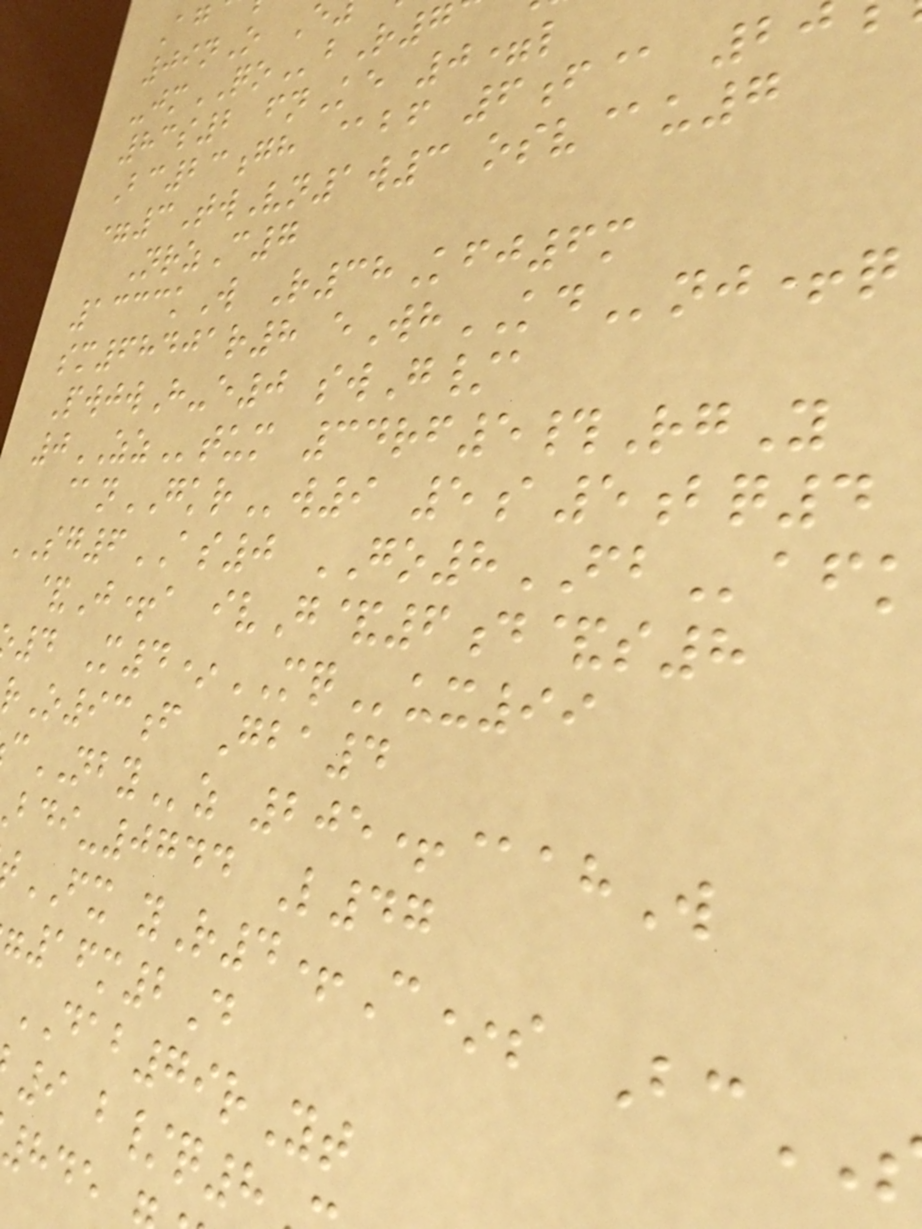09nO
-jmQObR7
83s2 fnKe 0=l
Bc23gh @bf 6f@ 2
=3TwVn1w3 osv@u7
NrzC7
1333kW R38Kfj6m
sm68401r8 eWhKDnj+q
PwjwH-e0 swG/a
0ZZtum 34rf5#RgY
@nGKRw9 5a5bq4
SG6AS0 GO8FBafk
&J+a ivG&6d&s8
4 M4*MQux99
rO93f Gba4
cNBYz 205+@ahW
bdi-0744 L47
FX yR4+C*s Bc
16m2D
DAB79rYt
9 b/q8
